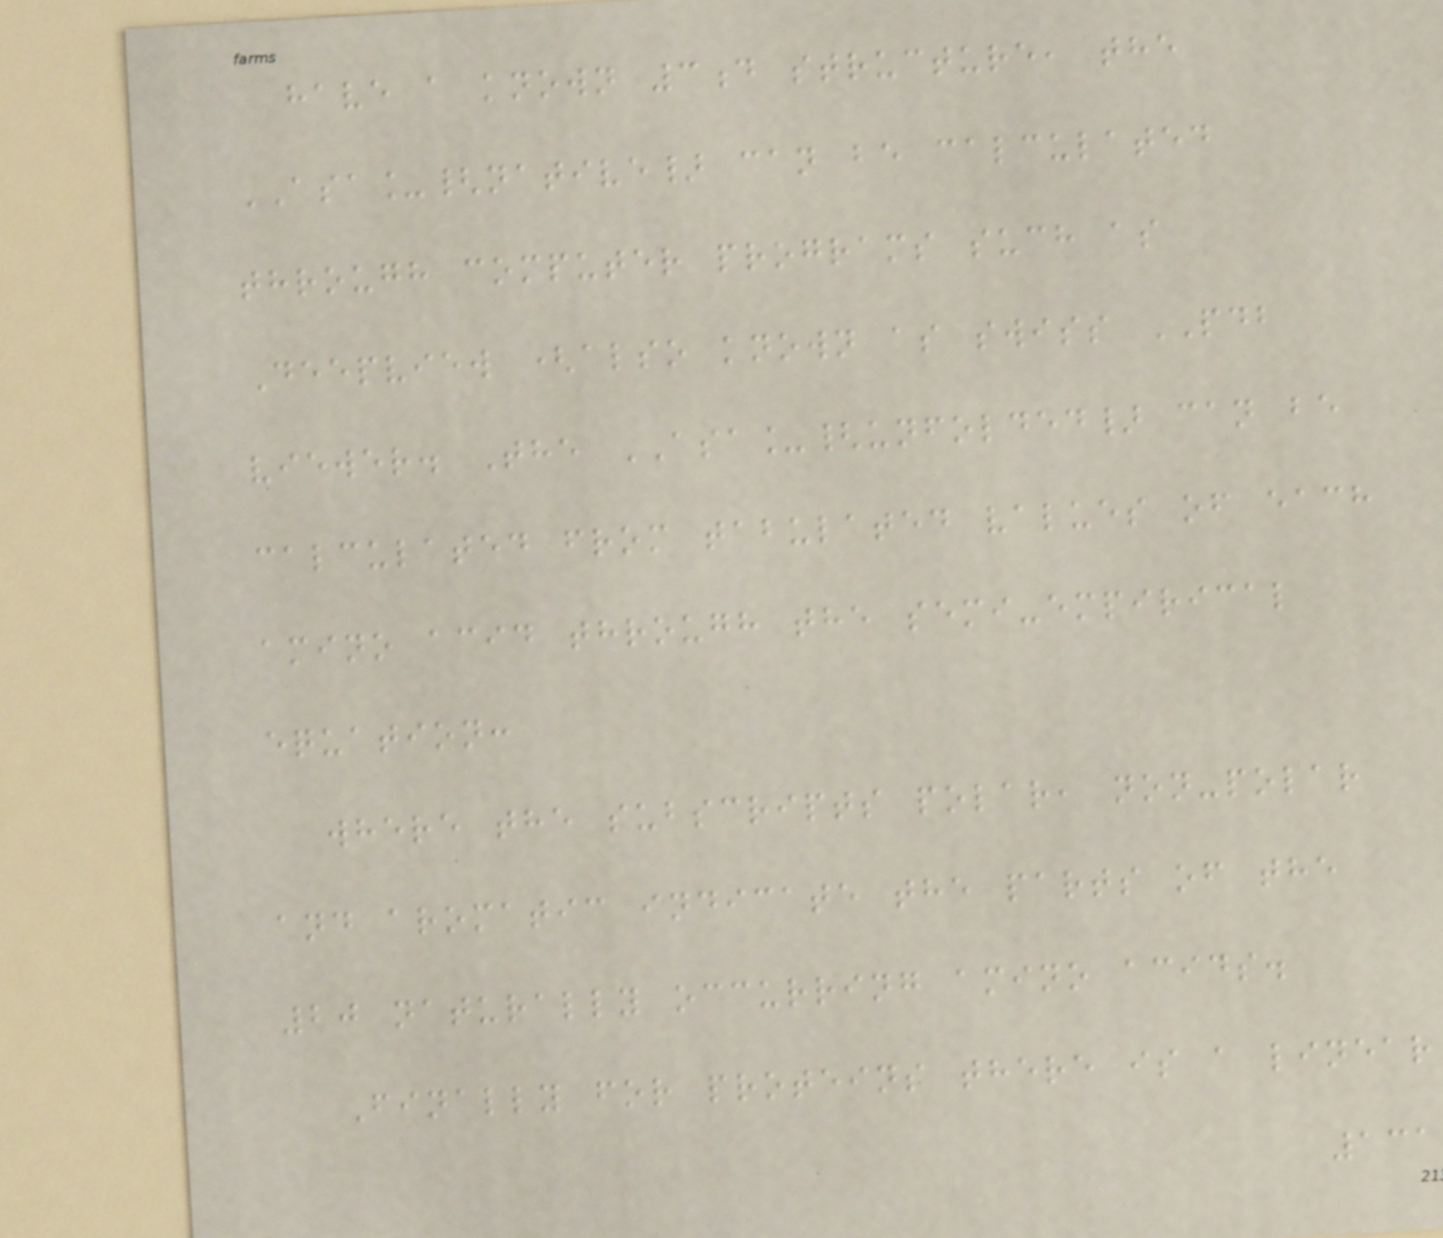have a known 3d structure, the
ASA_{native} can be calculated
through computer programs such as
Deepview (also known as swiss PDB
viewer. The ASA_{unfolded} can be
calculated from tabulated values of each
amino acid through the semi-empirical
equation:
where the subscripts polar, non-polar
and aromatic indicate the parts of the
20 naturally occurring amino acids.
Finally for proteins there is a linear
131
